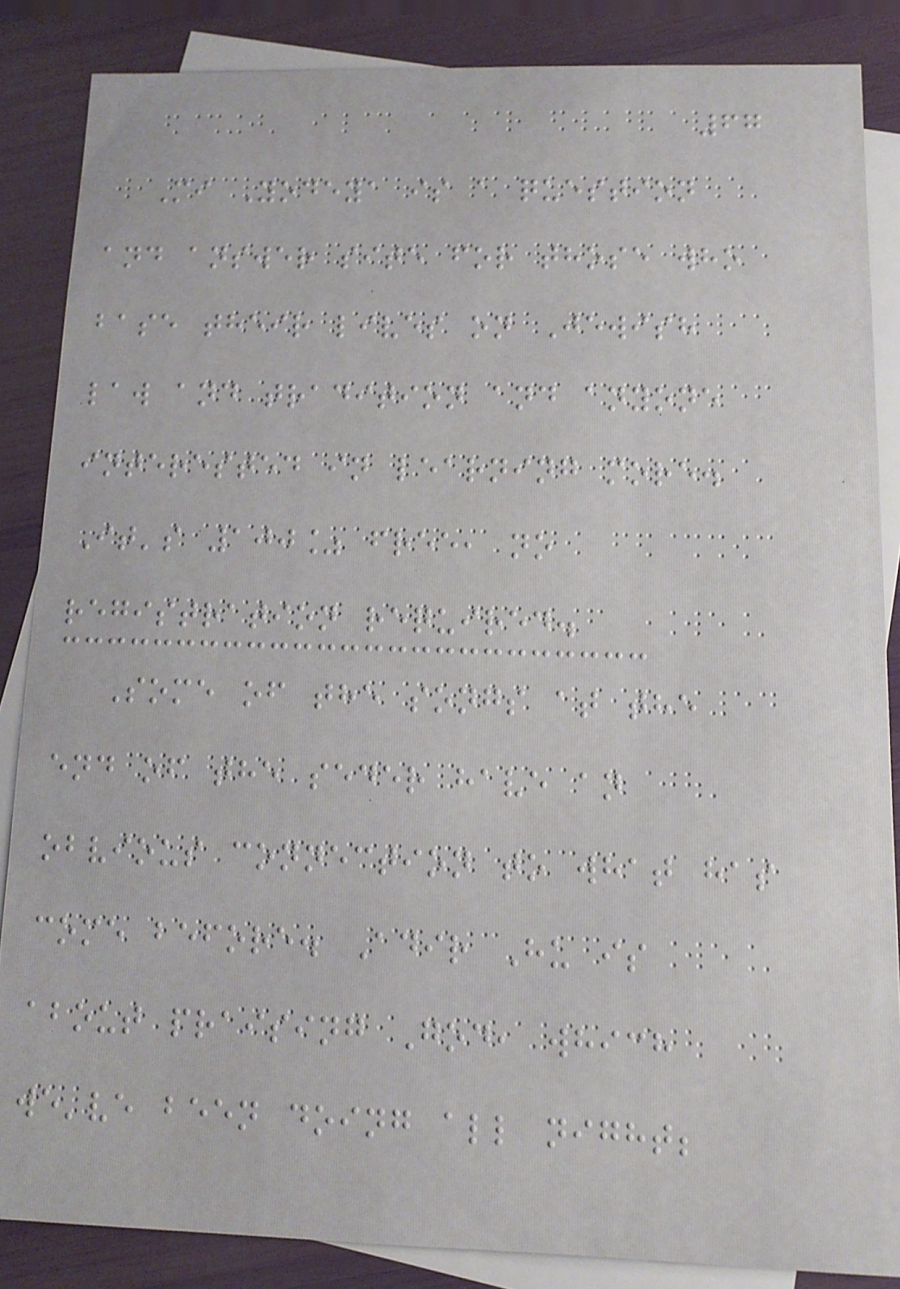67
Mi Yodeya is a question
and answer site for those who
base their lives on Jewish
law and tradition and anyone
interested in learning more.
It's 100% free, no
registration required.
Some of the songs at the
end of the seder have an
obvious connection to what has
come before. Adir Hu is
about praising God, which
we've been doing all night;
